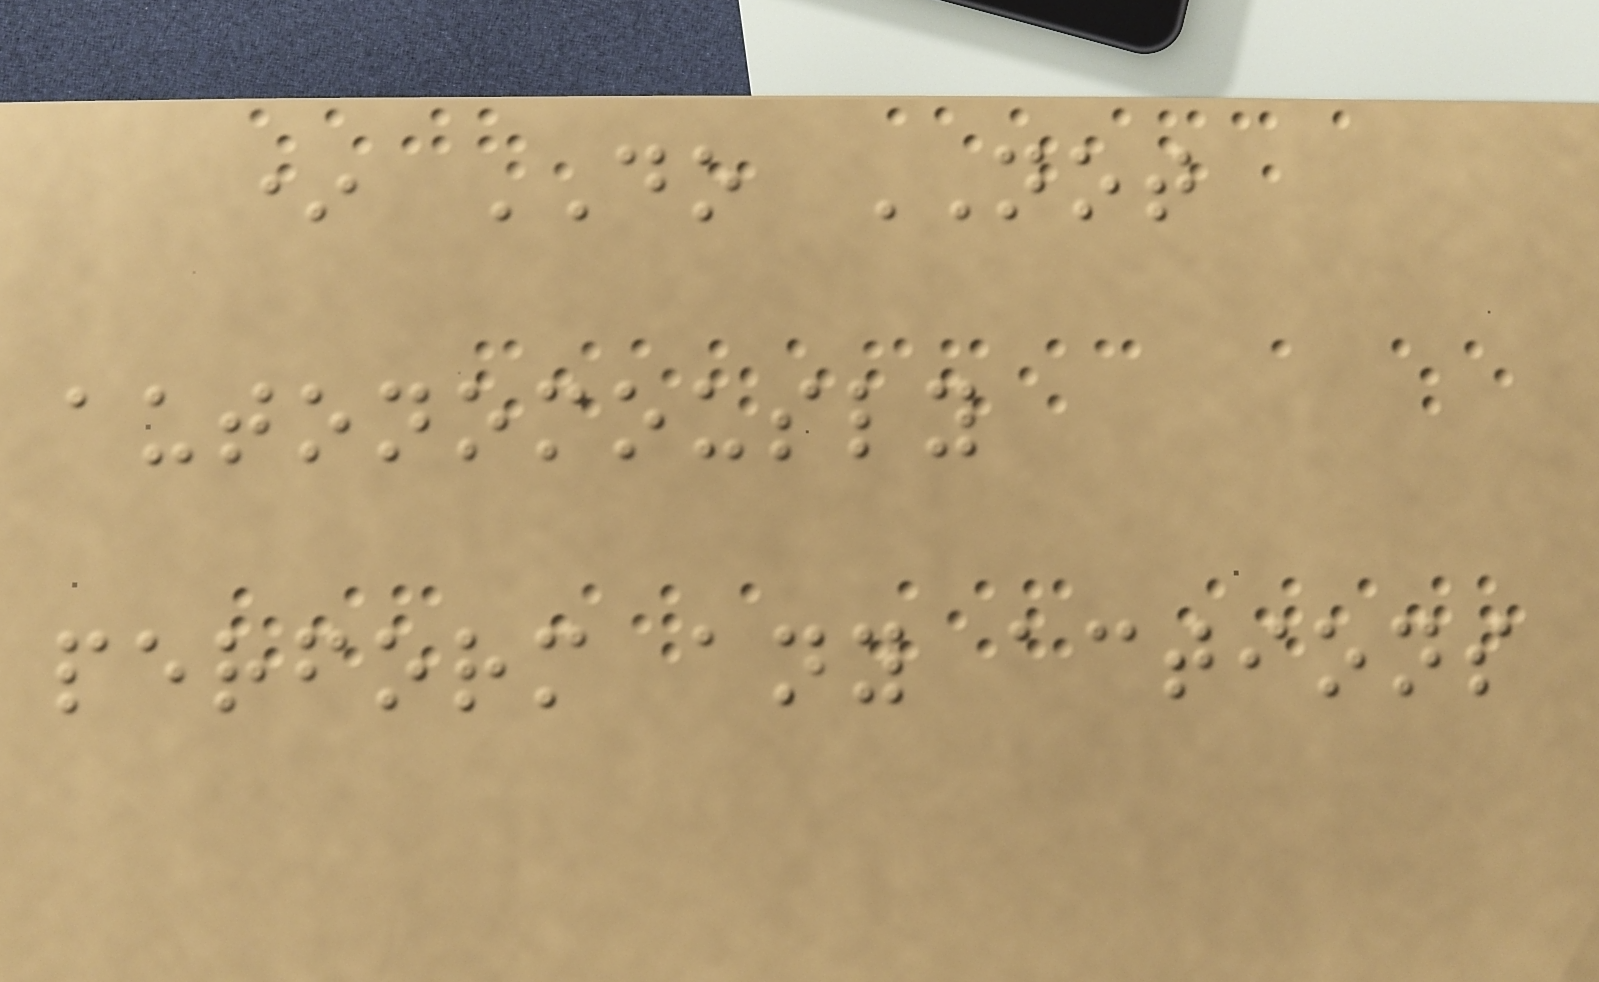* DO NOT
autonomously
perform any actions
